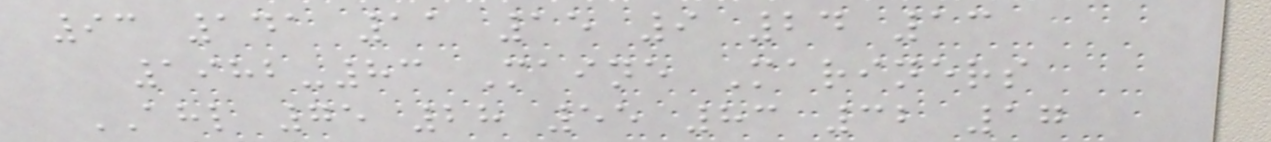93 141 11 15 9 24 13
1982-83 Maine Mariners
AHL 75 28 55 83 32 17
